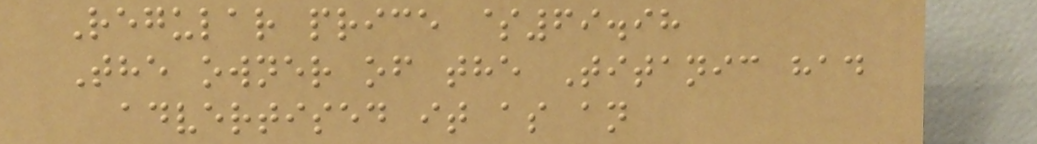Regular price $69.98
The owner of the Titanic had
advertised it as an
